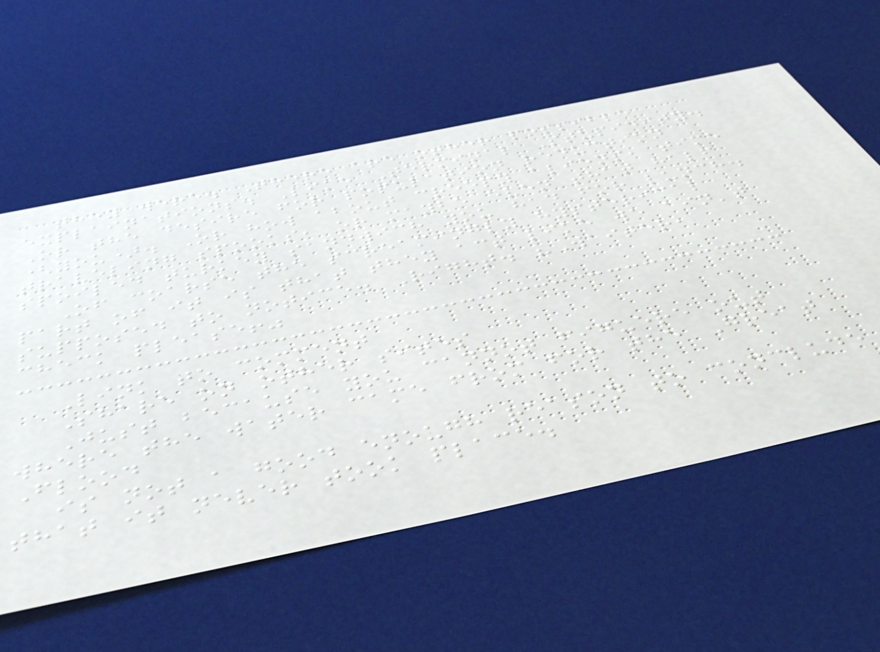they were. There are other possible
explainations. Like Terminal Stupidity.
Or the desire for population reduction
(you). Or how about creepy aliens, time
traveling spooks, or maybe even that half
spoiled turkey sandwich you had for lunch.
Of coarse the screamingly hysterical
part of it is that they act like we ain't
supposed to notice. Right. "Waiter,
check please!"
Link to comment
Share on other sites
Just because you cannot figuere out
where the water came from for the Great
Flood
is not a good enough reason to conclude
that it never took place.
